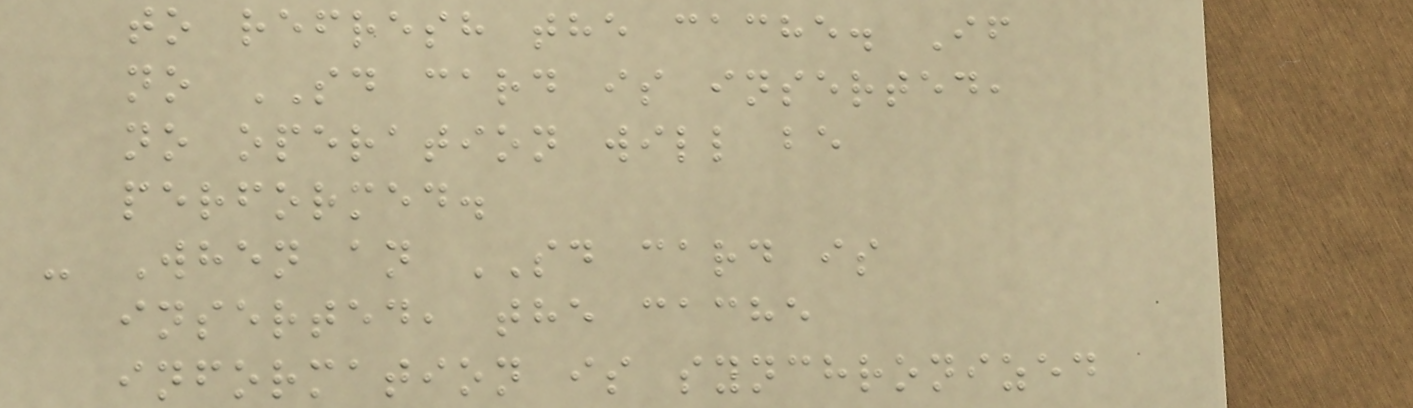to refresh the cache. If
no SD card is inserted,
no operation will be
performed.
- When an SD card is
inserted, the cache
information is synchronized
